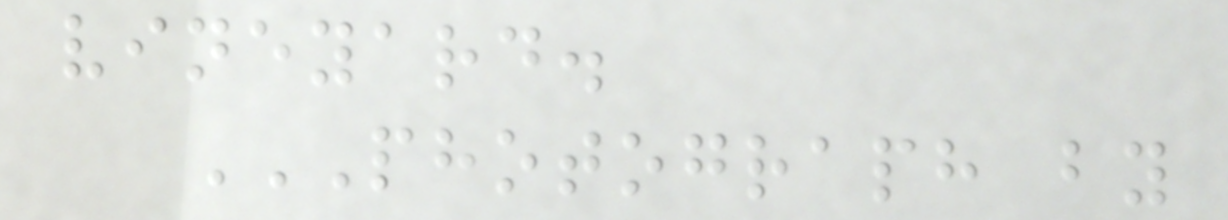vineyard.
PHOTOGRAPH BY
